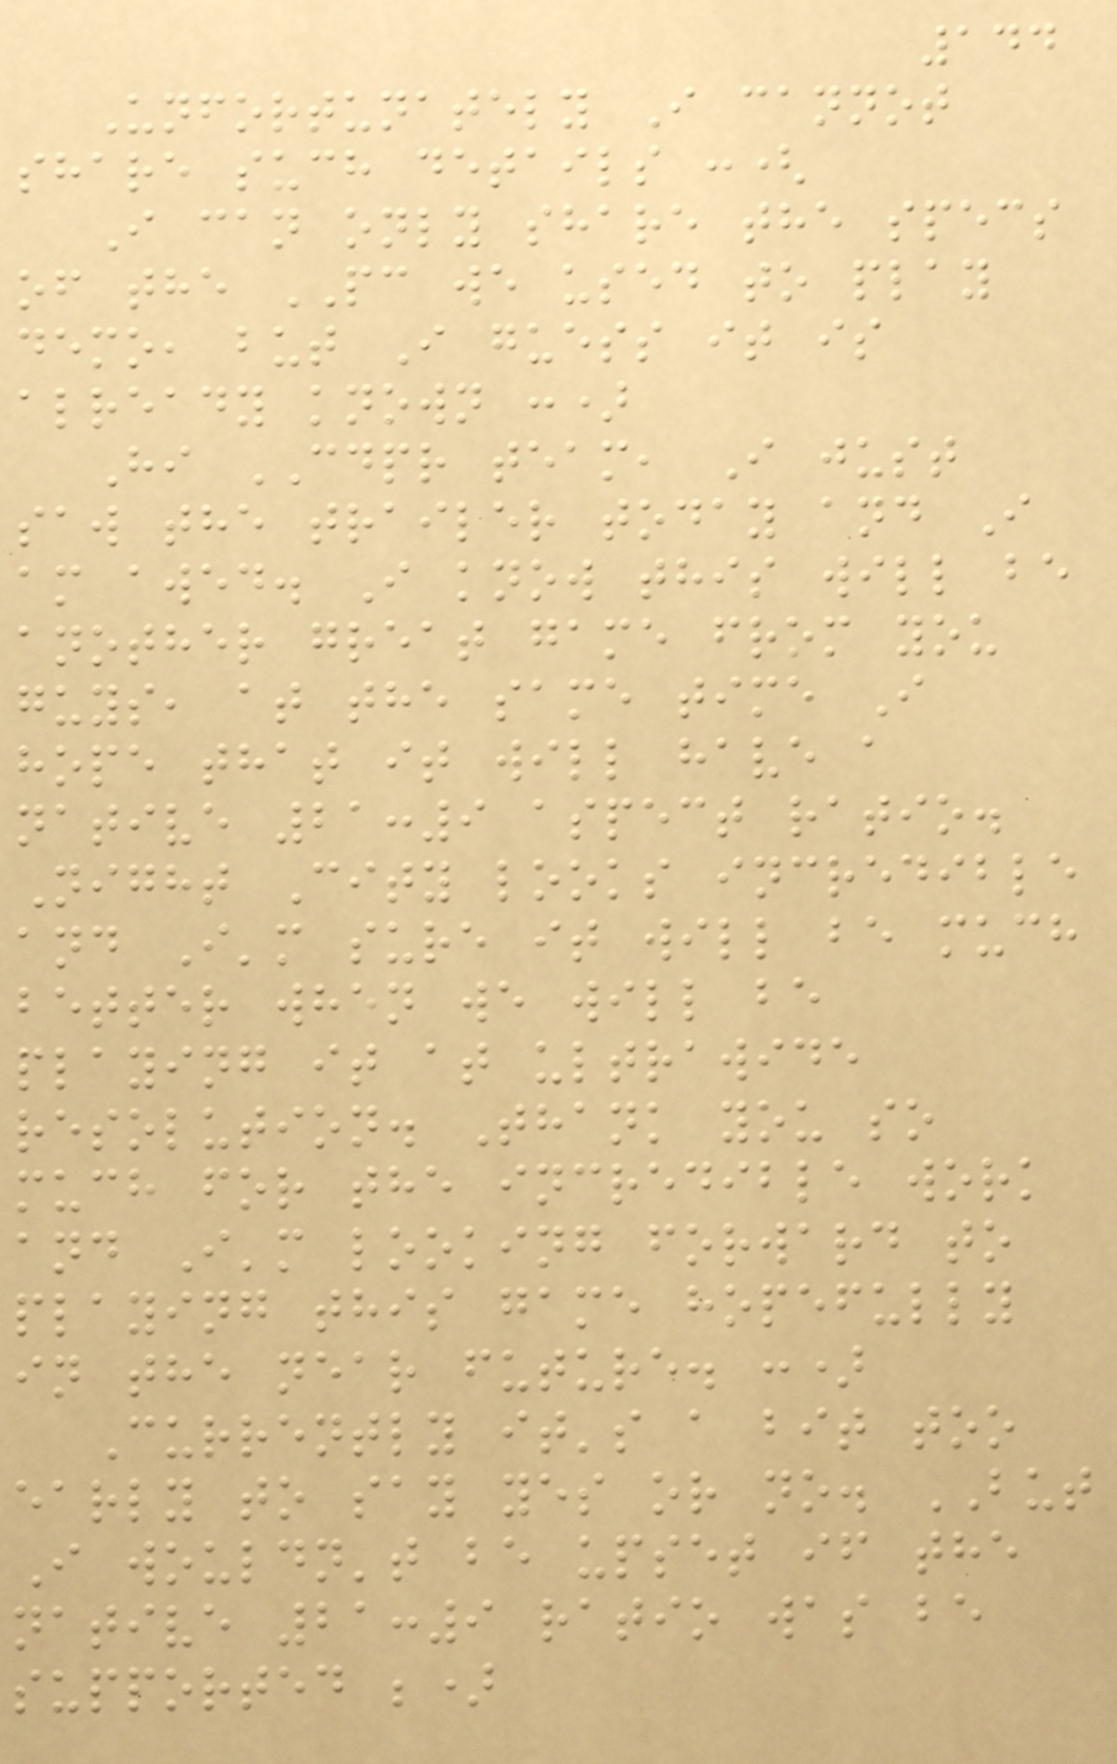144
Unfortunately I cannot
share such details :(
I can only share the specs
of the PC we used to play
demo, but I guess it is
already known :)
Hi CDPR team, I just
saw the trailer today and I
am awed. I know this will be
another great game from you
guys, at the same time I
hope that it will have a
native 21:9 aspect ratio.
Night City looks incredible
and I'm sure it will be much
better when we will be
playing it at ultrawide
resolution. Thank you so
much for the incredible work
and I'm looking forward to
playing this game hopefully
in the near future. :)
Currently it's a bit too
early to say yes or no. BUT
I wouldn't be upset if the
native 21:9 ratio was be
supported ;)
